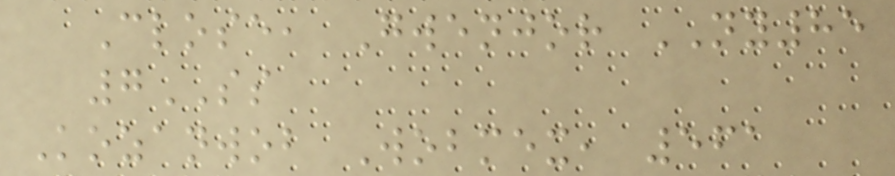Close, Gwenjor NY85
7SS
Kozanwob Wobmex, 561
